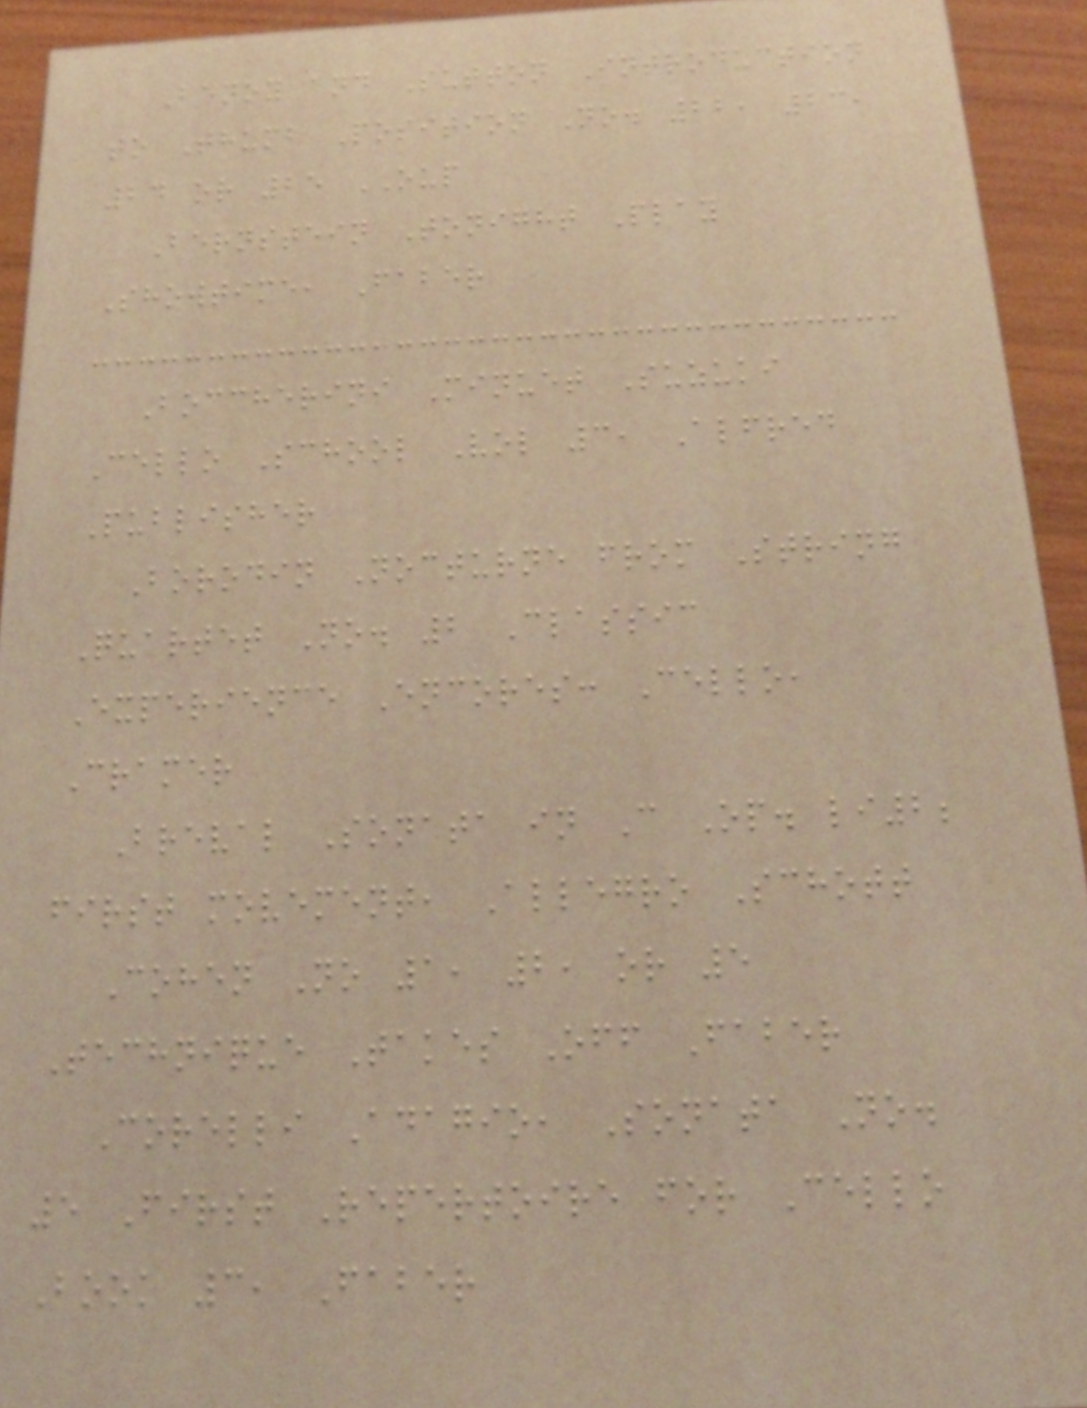Benoy and Sutton Introduction
to Thumb Position No. 22, 23,
24 or 25 OUP
Bernstein Tonight Play
Showtime, Faber
Boccherini Minuet Suzuki
Cello School Vol 3, Alfred
Publisher
Borodin Nocturne from String
Quartet No. 2 Classic
Experience Encores: Cello,
Cramer
Breval Sonata in C Op. li2;
first movement, Allegro Schott
Cohen No 1, 2, or 5
Technique Takes Off Faber
Corelli Adagio, Sonata No.
5 First Repertoire for Cello
Book 3, Faber
